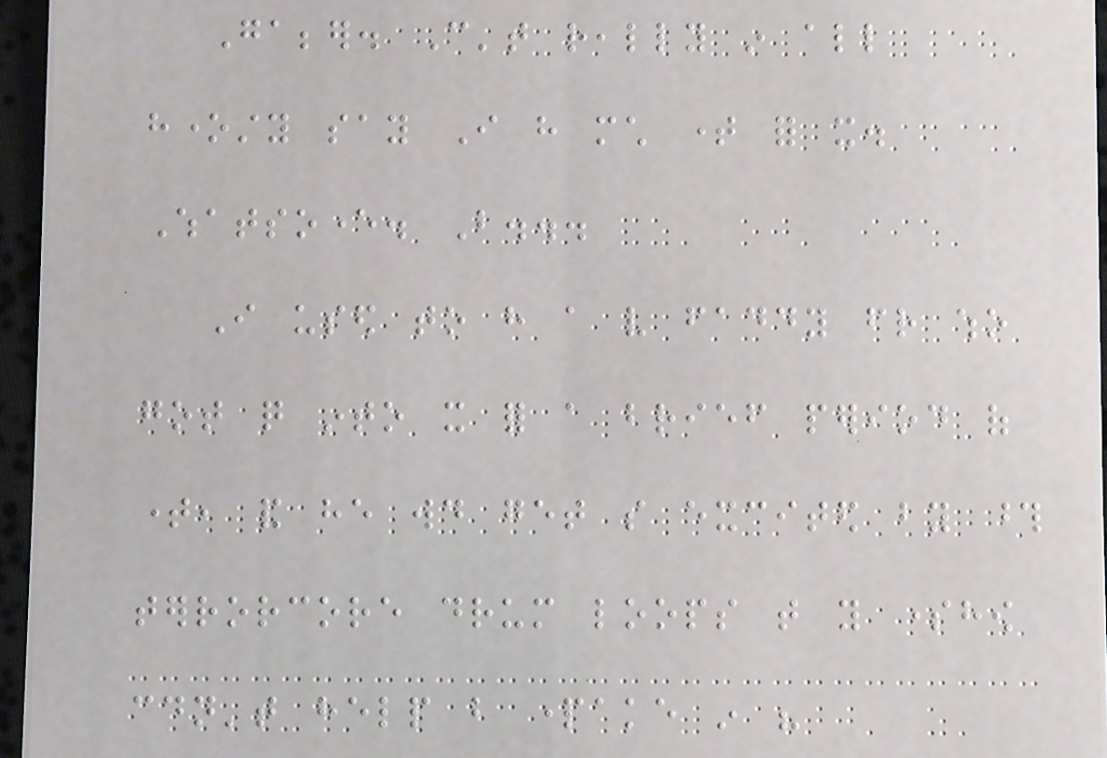Gabber. Can't really in all
honesty say I have much time for it.
Whatsoever. But...
I used to have a very faddy friend who
got quite into it for a brief period of
time, and he would get so excited by those
terrorcore drum loops that you somehow
couldn't help but partake in his
